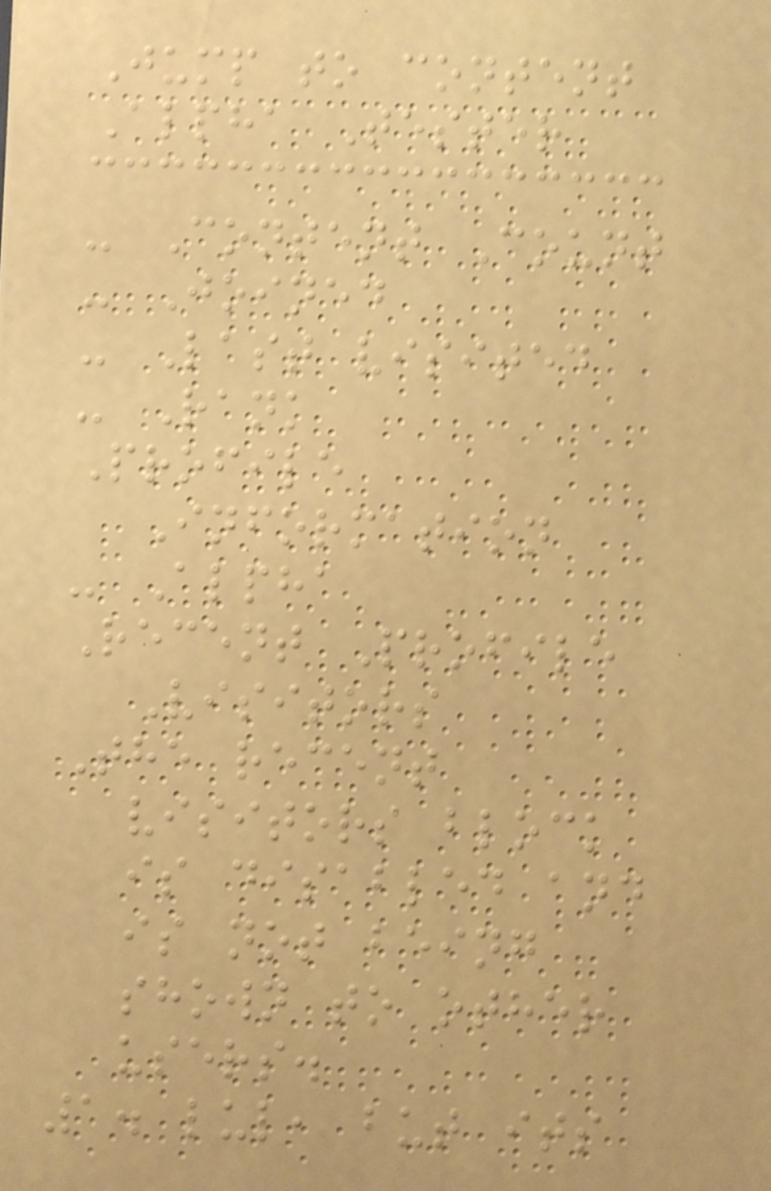Jump to content
Alpha Tester
- Content Count
- Joined
- Last visited
- Rank
Profile
Information
- Alpha
Recent Profile
Visitors
The recent
visitors block
is disabled and
is not being
shown to other
users.
1. lul, but its
